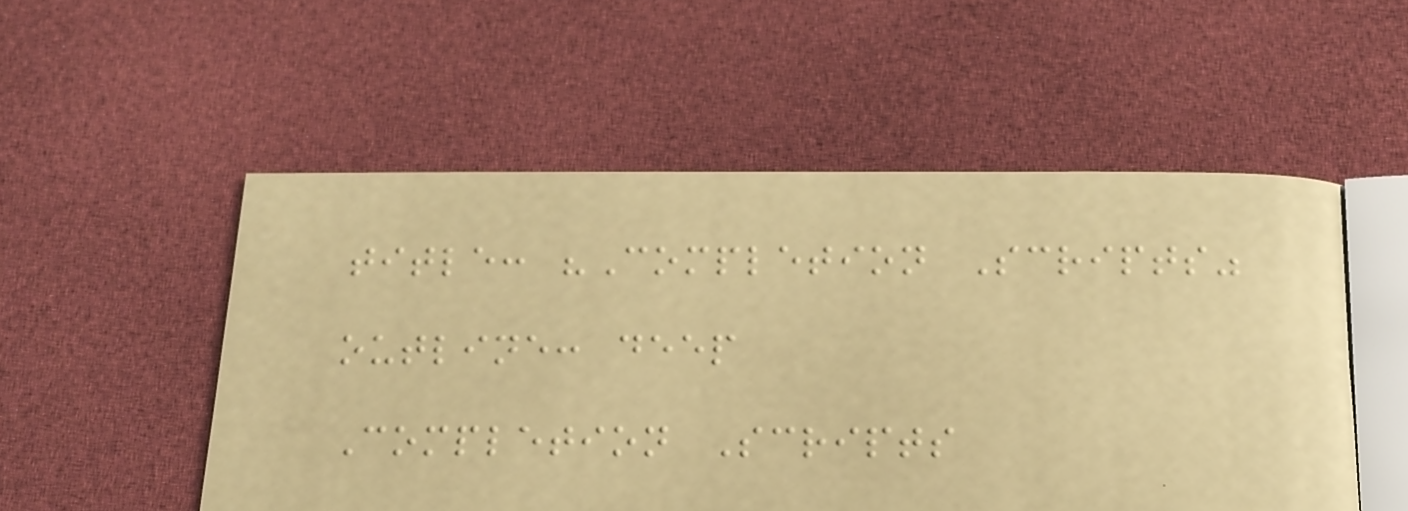title: "Completion Scripts"
outline: deep
Completion Scripts
